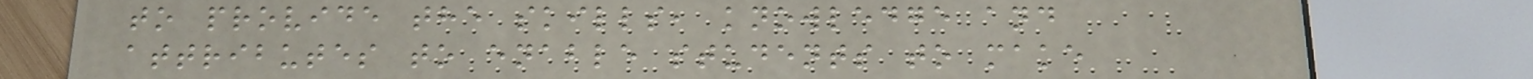to provide the skills, knowledge and
attributes to enable students to make
